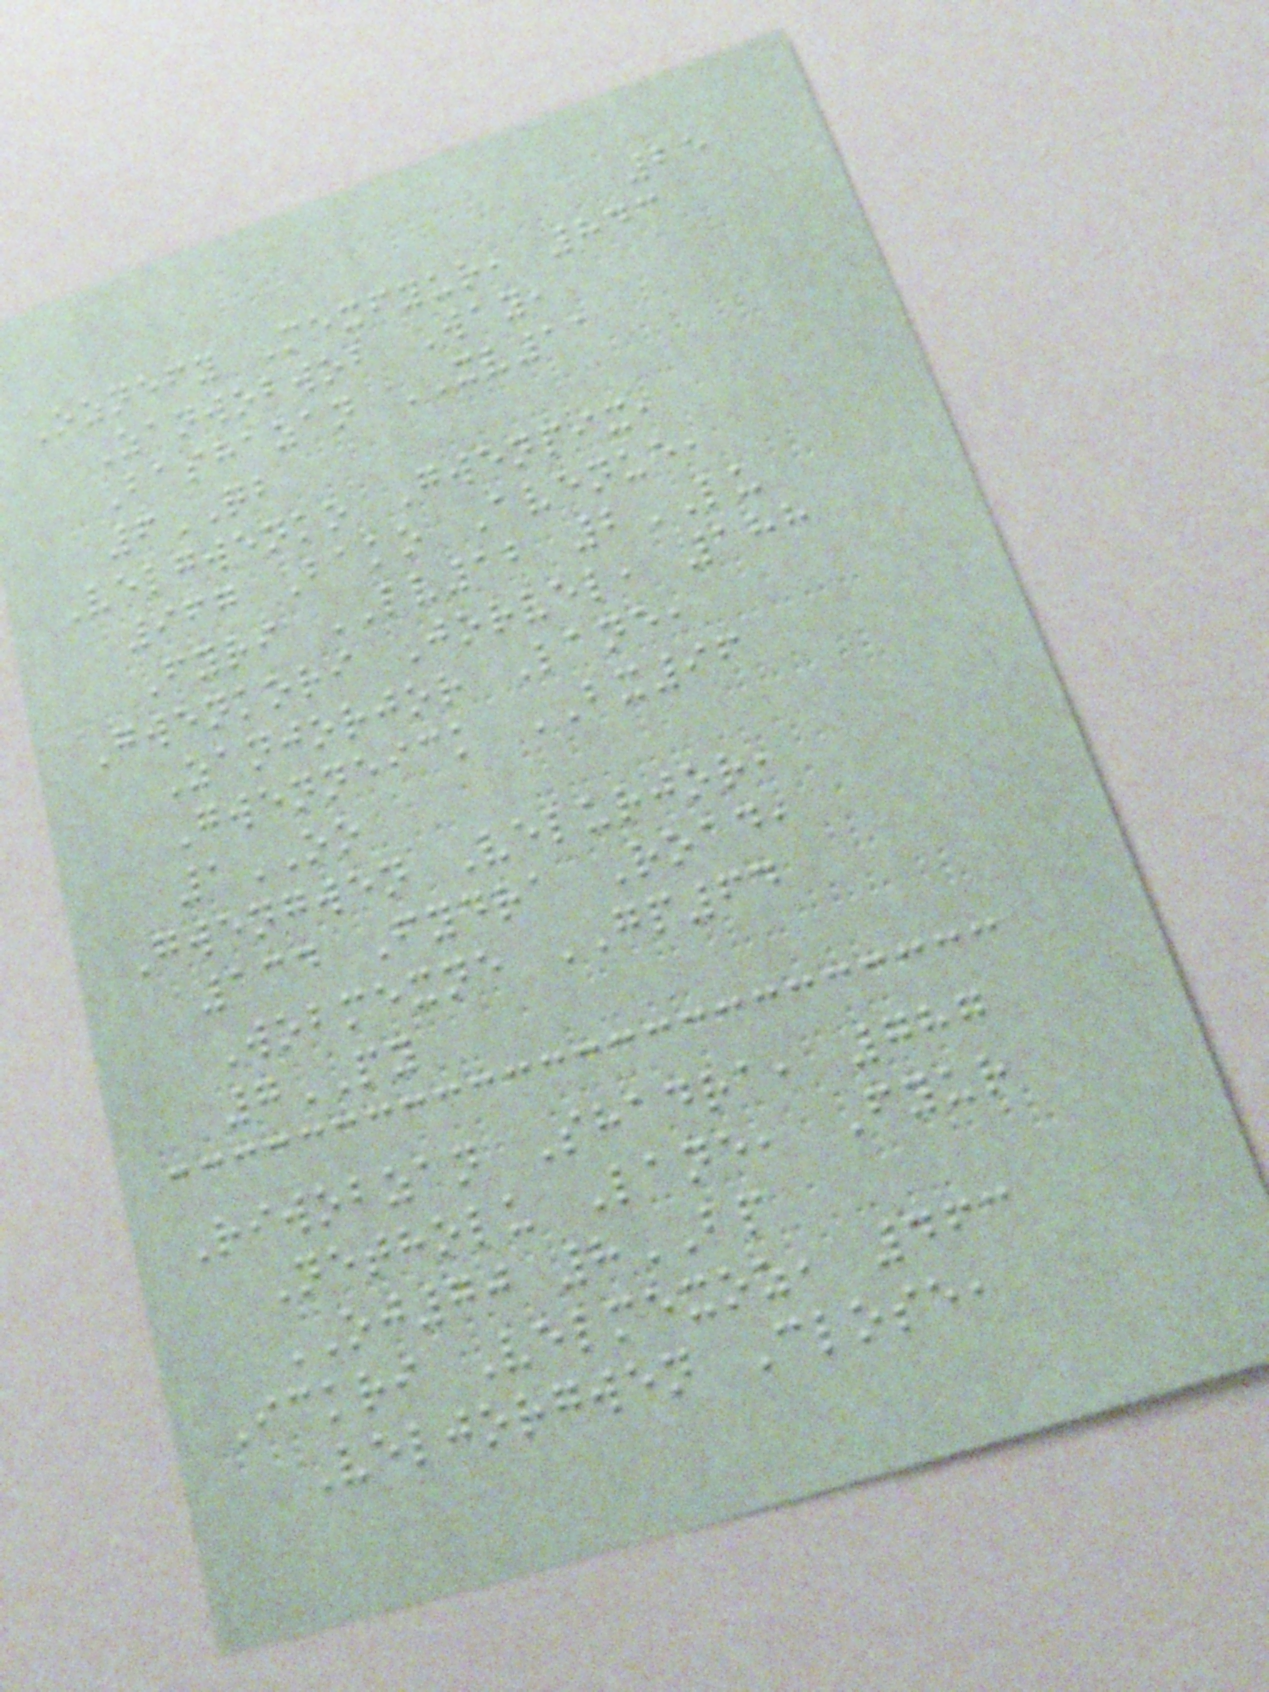25
Oznefy Mexfyur, 843
Zanwobwob Way,
Bashazan XV11
6QB
Velgwenko Gwenpix,
967 Bako Avenue,
Fyri LV12 2LU
Gwenkori Jorvel, 188
Zanjorjor Lane,
Gwenneick BX96
1OO
Gwengwen Velurjor,
134 Fydra Road,
Wobmexne GP64
7PY
Riwobzan Shadra, 787
Netholu Lane, Fyur
OJ70 8BP
Ickri Velmexoz, 463
Veljorgwen Close,
